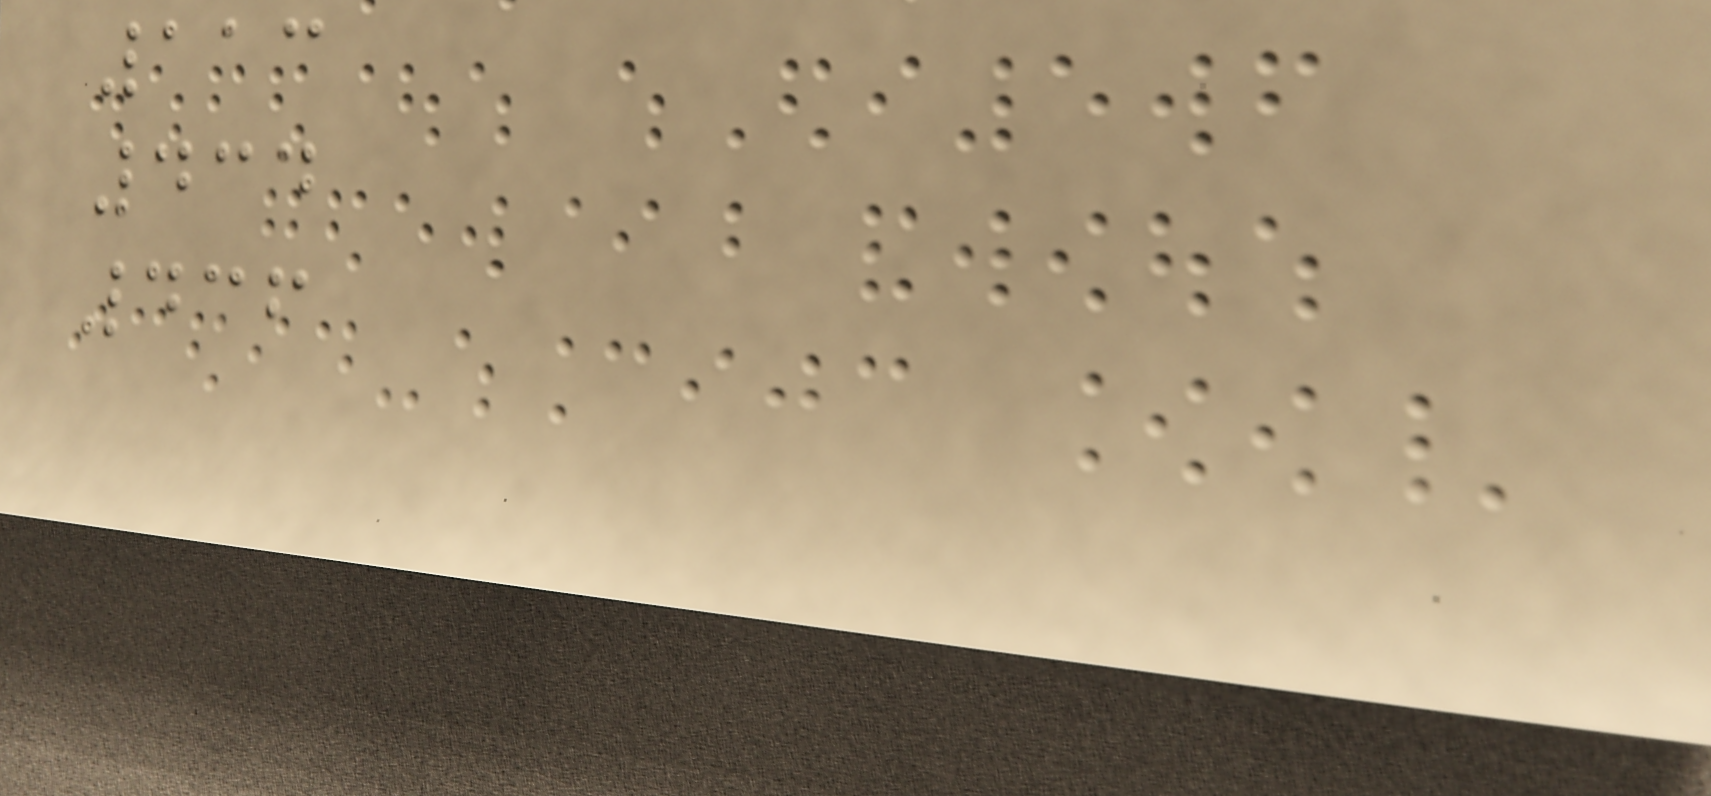113
434
436
